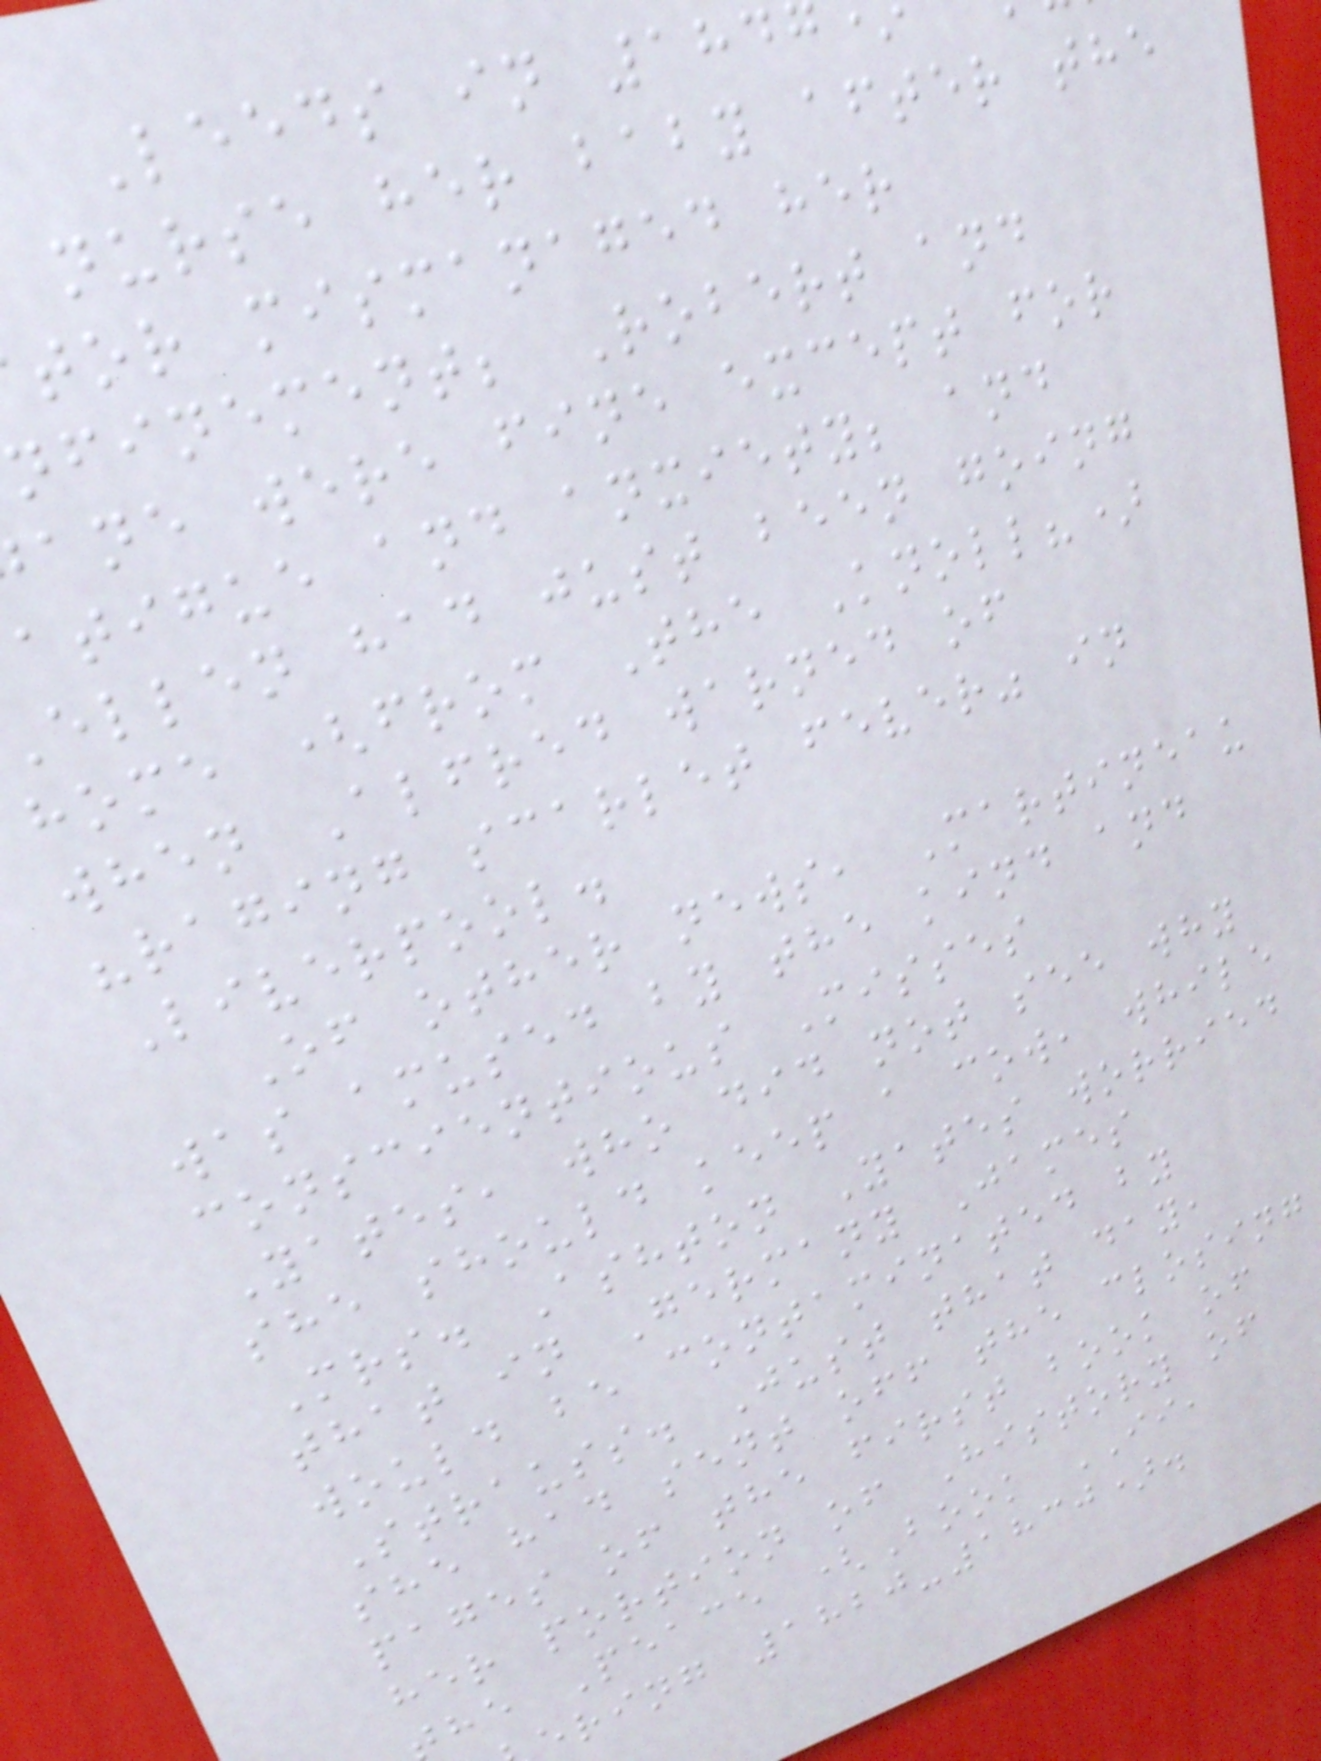Leeds in 184
nurse her baby after the
tor mismanaged her
nfinement; Robert and
ane were fine except for
atigue and anxiety; and
ellen had just been going
home (from The Knoll?)
when Alfred warned of
"raging scarlet fever" in
Liverpool.
Of other news, Martineau
was amused by the kind and
conscientious Misses
Yates, who did not see why
she should keep a cow, while
Mrs. Ashton Yates worried
that in Germany James
would be contaminated by
Strauss. Just that day,
she had sent off the closing
pages of the first book of
her portion of History of
he Peace (Book II,
ering 1820-1830).
